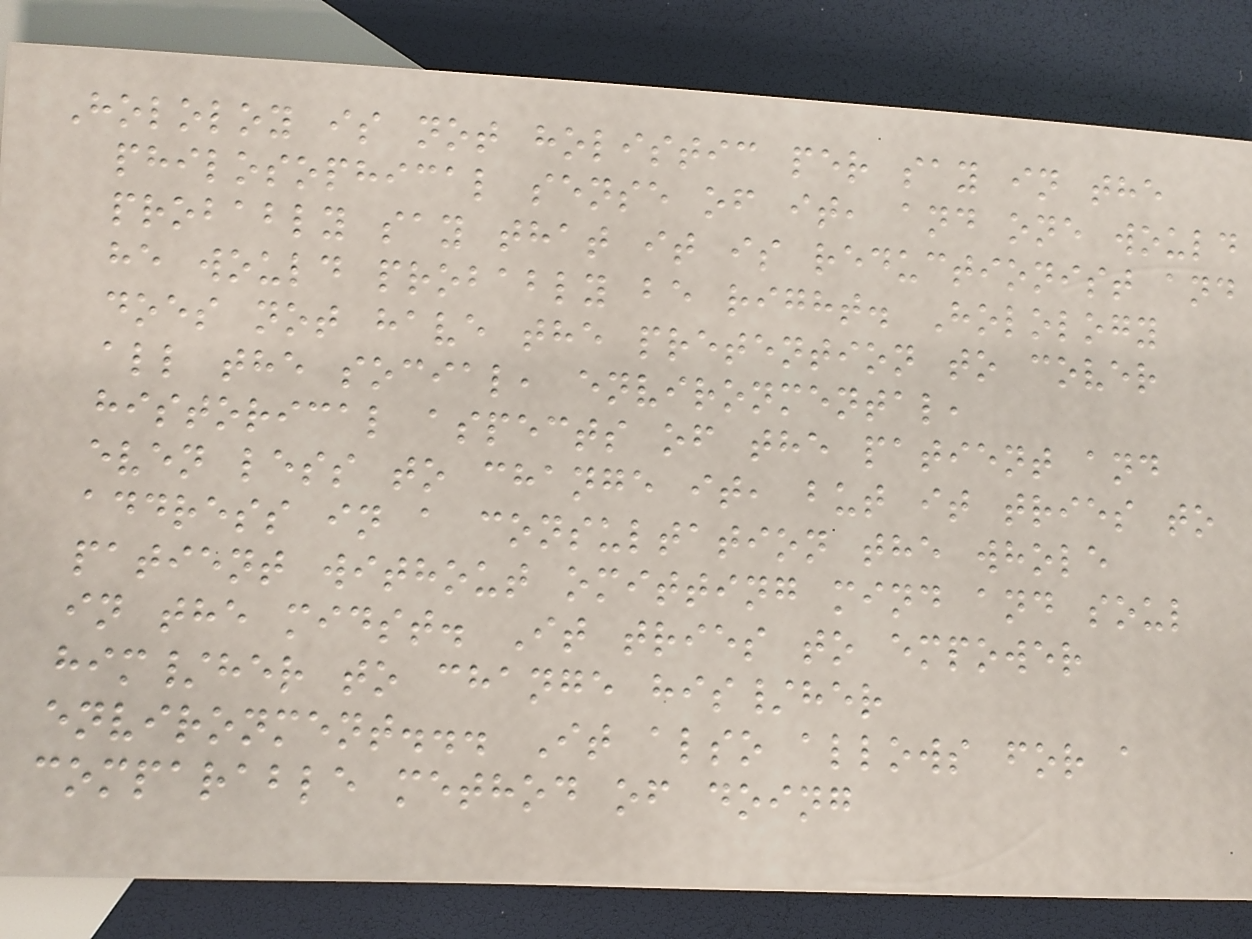Hololoy is not holistic per say in the
philosophical sense of it, and one would
probably say that it is reductionist and
he would probably be right. Holology
does not have the pretention to cover
all the social, environmental,
historical aspects of the patient and
even less to change it, but it tries to
address in a consultation the whole
patient without omitting mind and soul
in the midst. It tries to empower
him/her to change his/her
environment... It also allows for a
comparable method of doing
